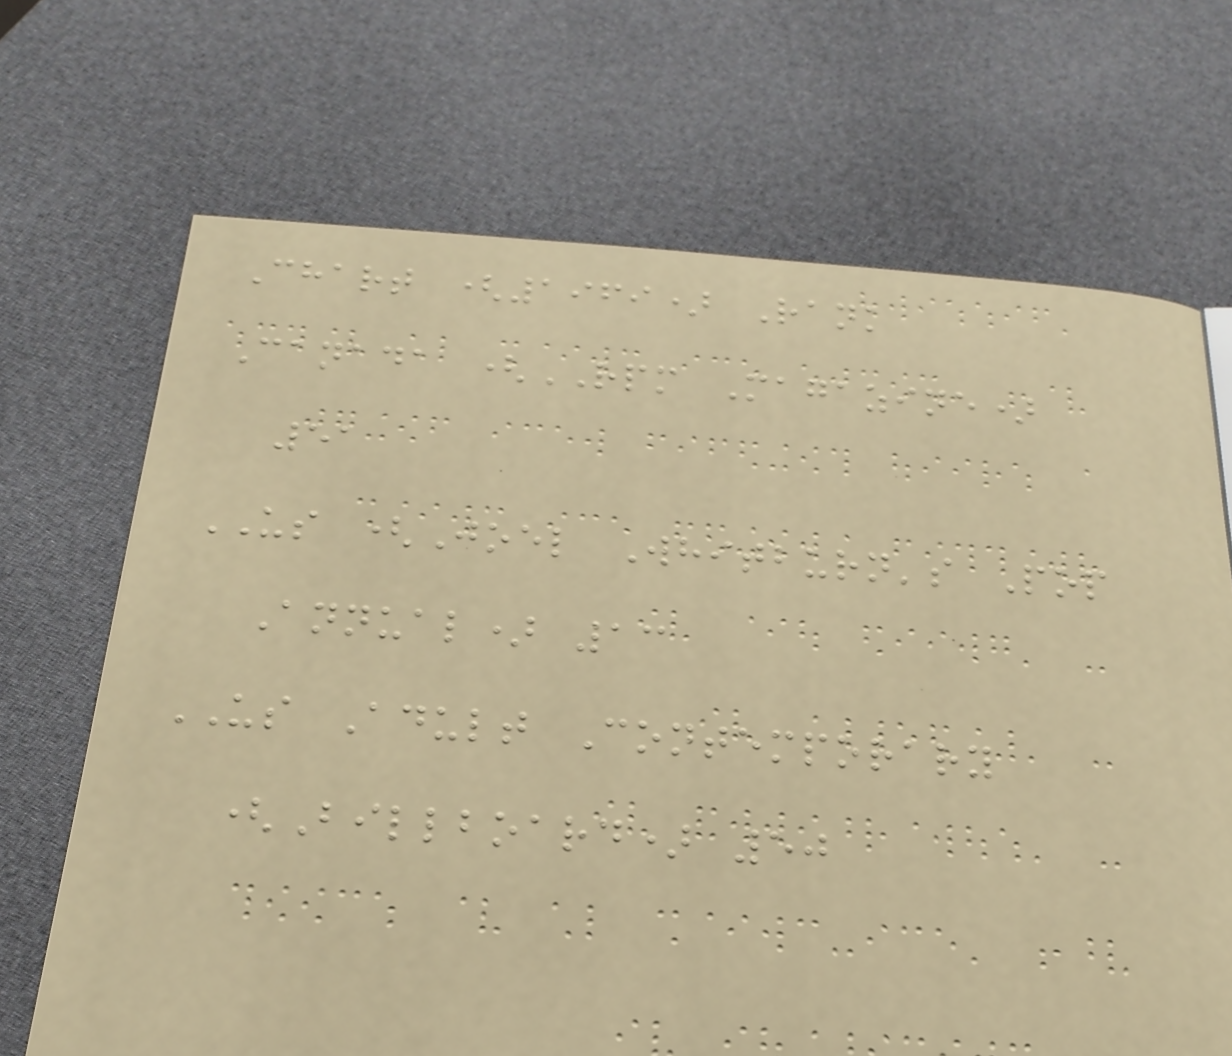Chart (1969) Rank
Canada (RPM Magazine)
51
US (Joel Whitburn's Pop
Annual) 13
US Adult Contemporary
(Billboard) 50
